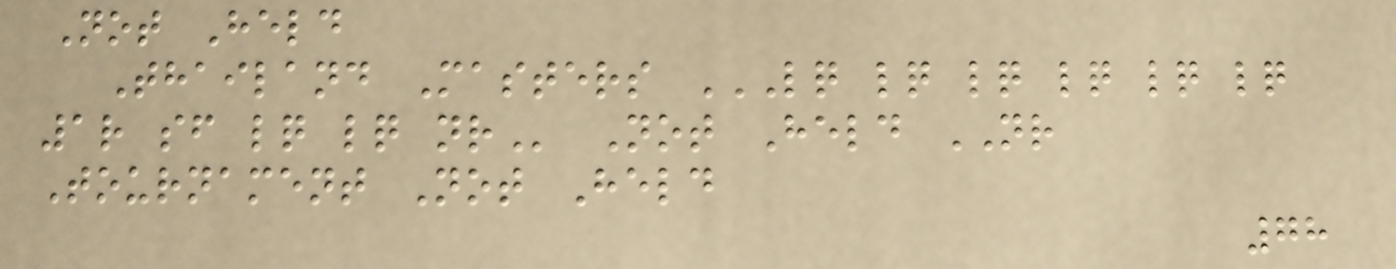Not Held
Thailand Masters LQ LQ LQ LQ LQ LQ
1R SF LQ LQ NR Not Held NR
Tournament Not Held
78
